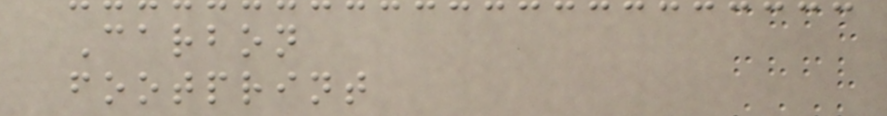Carbon
footprint
